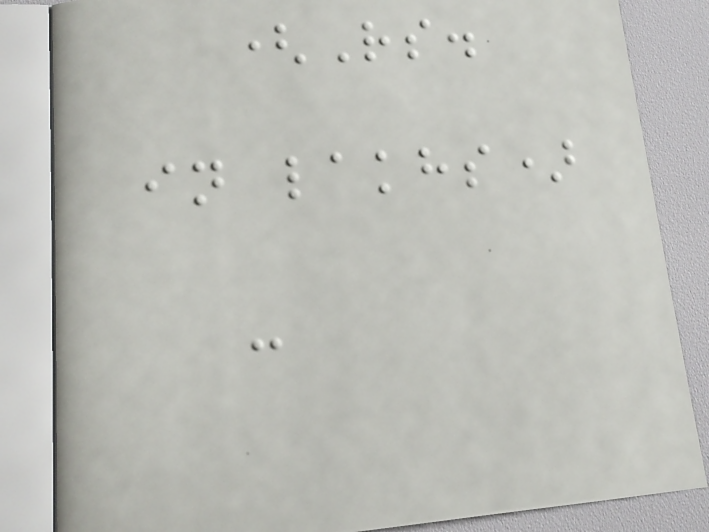(Rs.
in lakhs)
-
